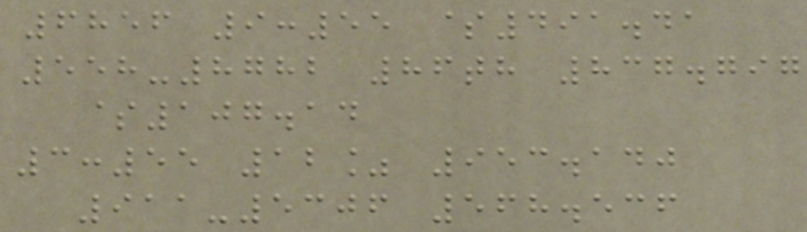6856 9:55 $491.41
558-8782 86th 837.797
$107.14
3:55 12% 953.140
911-5306 568.536
